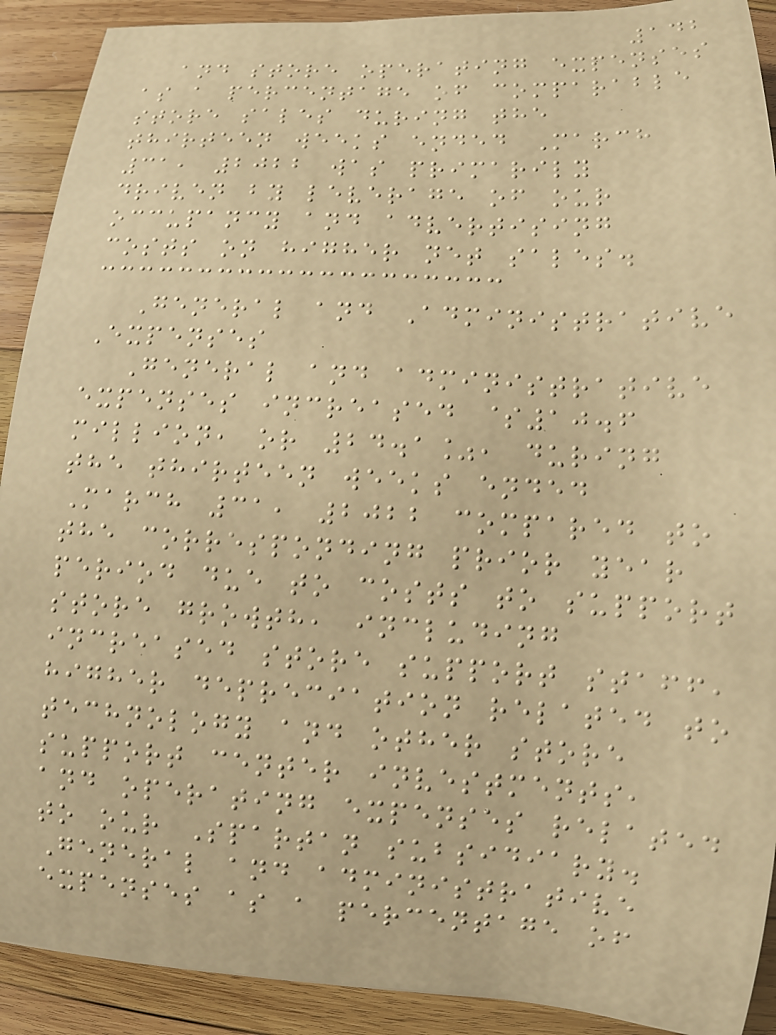142
and store operating expenses
as a percentage of comparable
store sales during the
thirteen weeks ended March
31, 2022 was primarily
driven by leverage of our
occupancy and advertising
costs on higher net sales.
General and Administrative
Expenses
General and administrative
expenses increased $10.6
million, or 24.1%, during
the thirteen weeks ended
March 31, 2022 compared to
the corresponding prior year
period due to costs to support
store growth, including
increased store support staff,
higher depreciation related to
technology and other store
support center investments,
and operating expenses related
to our Spartan subsidiary.
General and administrative
expenses as a percentage of
